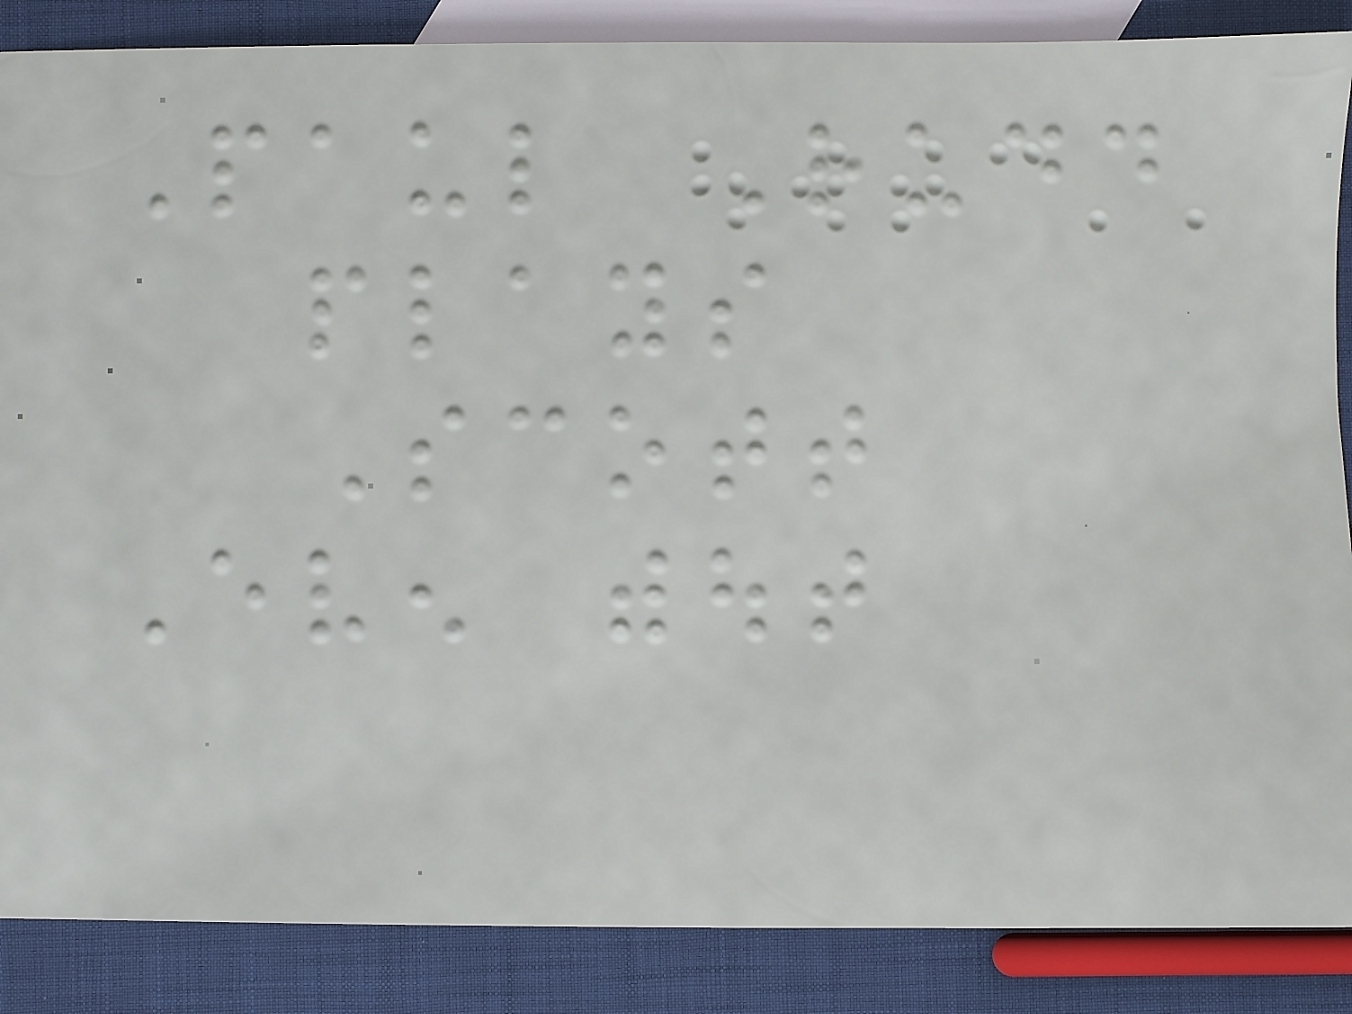Paul Rudd
plays
Scott
Even without
